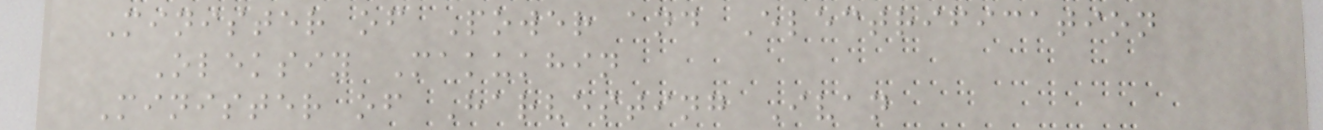Minister of Power and Electrification
Oleksiy Makukhin
Minister of Harvesting Ivan
